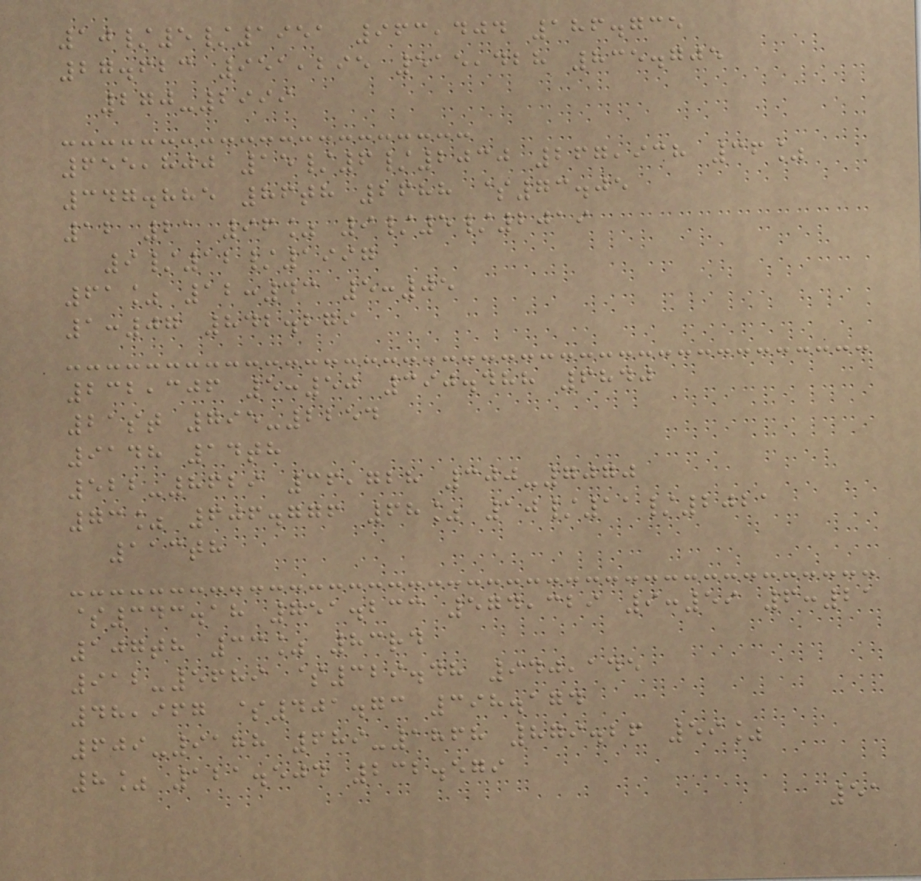10/5/1951 963,404 186.735
27.623 951,295 515,428 835.705
270-2999
655,800 15/6/2030 267,938 36%
347.885 86th 2688 $73.05
12 21 96% 9/5/2019
9/12/1997
61% 12:43 5:05
1:07 842.279
232,306 5:50 390.488 6840
21st 795-2254
9148 14th
522-8629 36,728 300-7070
73% 606.776 68% 10/11/2021
113th
$343.18 751.233 574,329 9:59 6:21
107th 33% 83rd
912-5689 $329.48 940,145
48,967 $401.73 398.174
609-9188 689-1868 879.26 59%
8% 121.504 232.579
51
